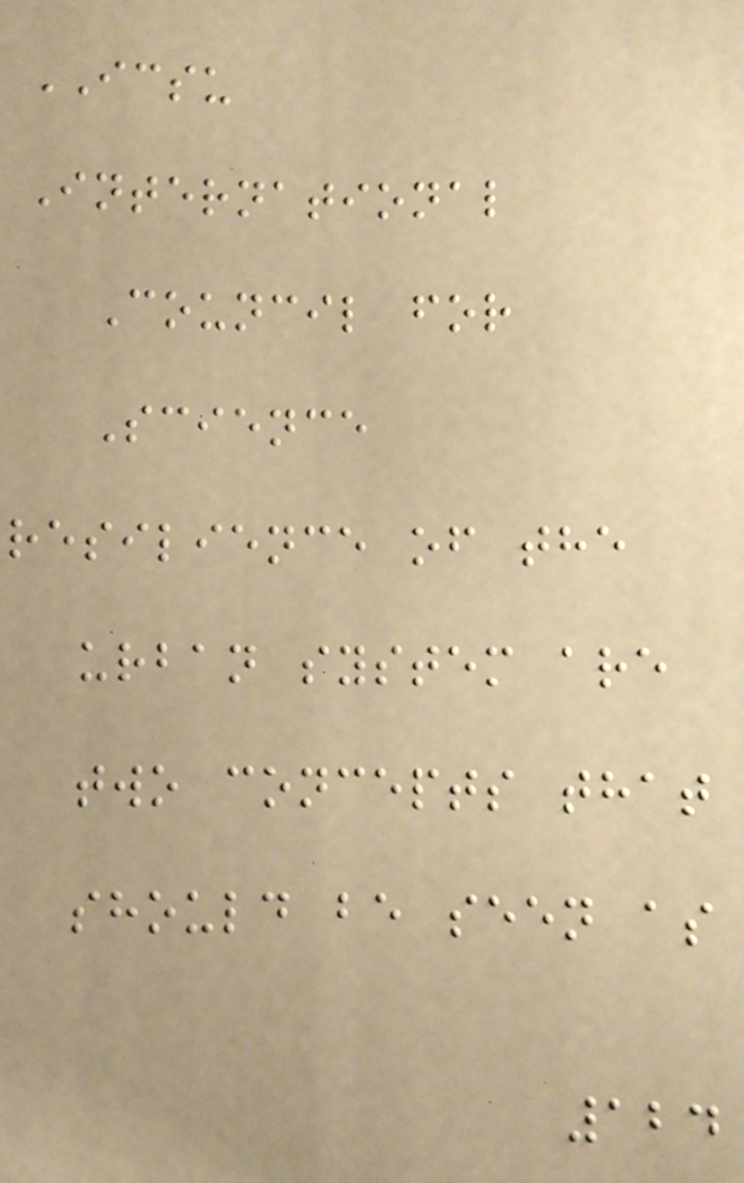ICSU
International
Council for
Science
resilience of the
urban system are
two concepts that
should be seen as
124
